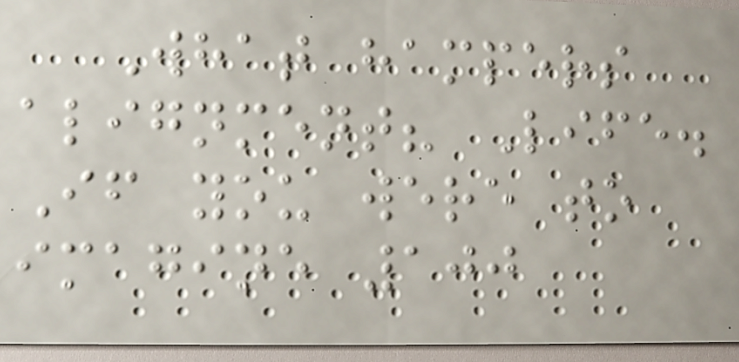What hampers
alignment? Life.
If you were to
imagine 100
